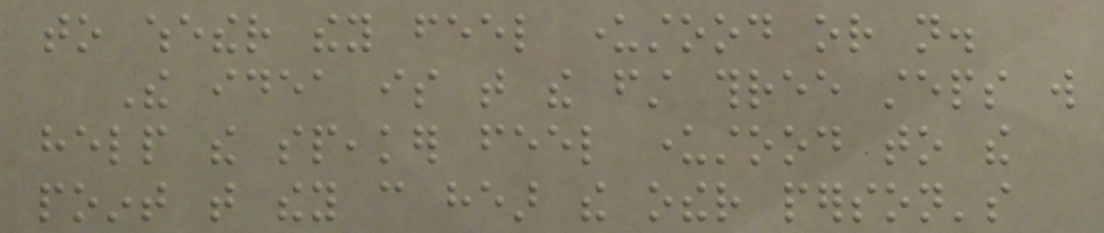to whether they feel understood or not.
The idea is that the first three steps will
help the speaker feel understood to the
point that they can hear the other person's
